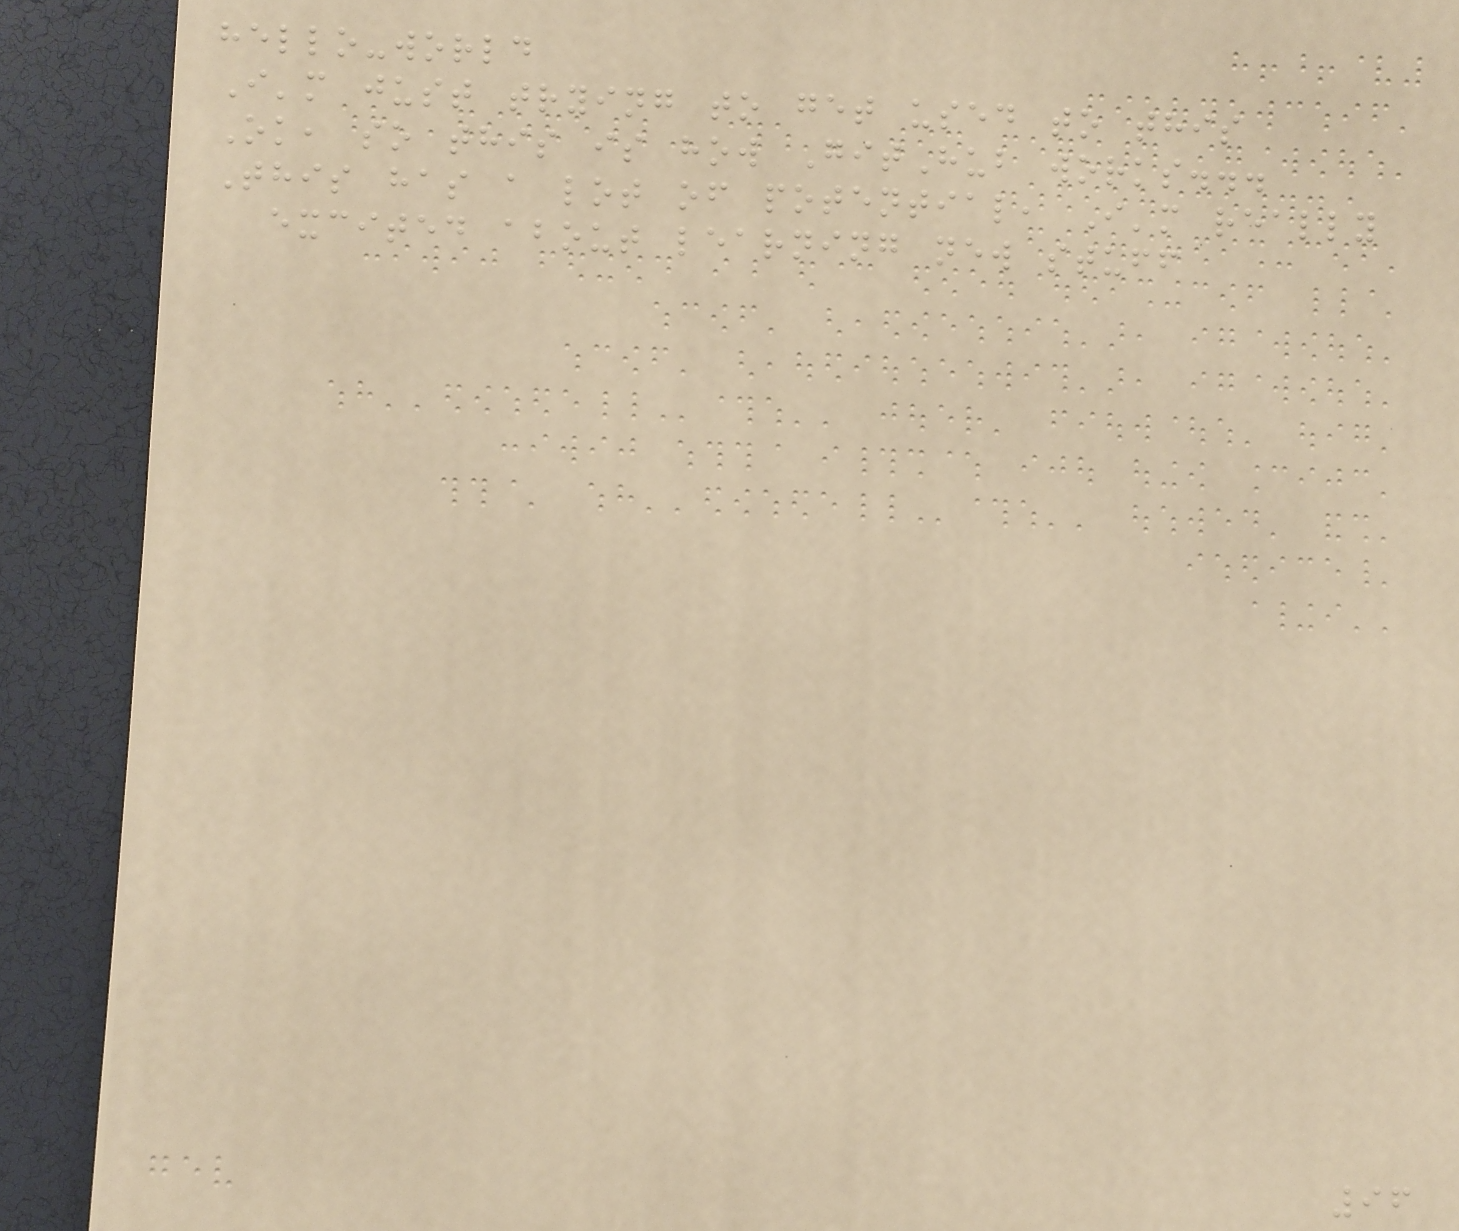hello-world
I'm just trying to get used to this
Ok, so this is how GitHub works...
This has a lot of potential, I'm really
excited about learning new stuff
96
